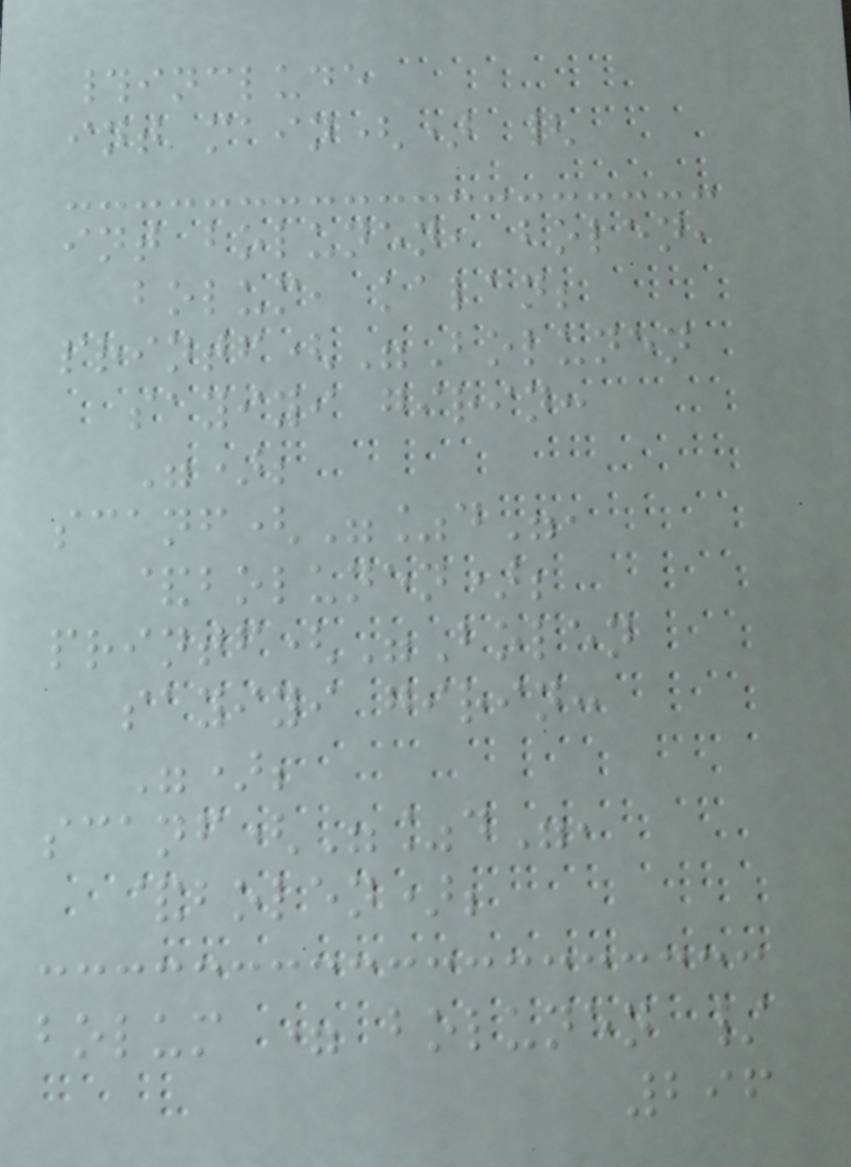#include
int main() {
int bolunen, bolen,
bolum, kalan;
printf("Bolunen
sayiyi girin:
");
scanf("%d",
&bolunen);
printf("Bolen
sayiyi girin:
");
scanf("%d",
&bolen);
bolum = bolunen /
296
